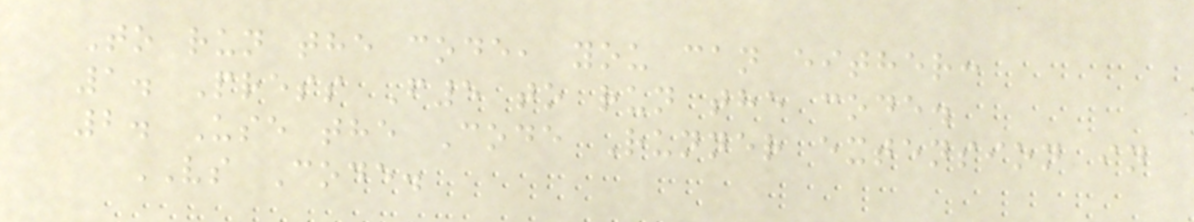To run the code, you can either:
1. Press F5 to run the code.
2. Use the Code Runner extension in
VS Code.
